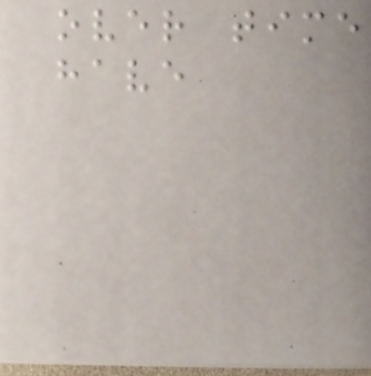over time
have
